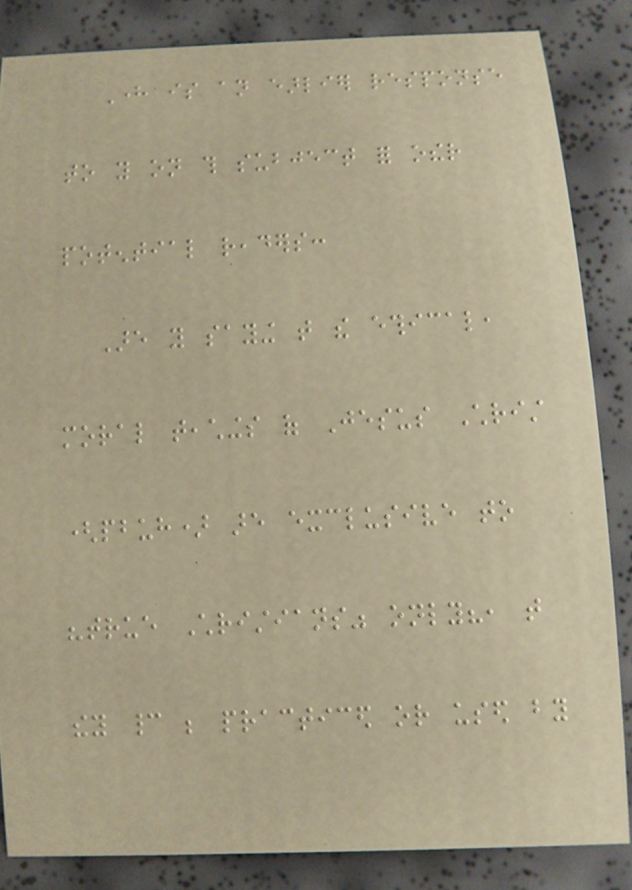Here is an earlier response
to you on this subject for other
potential readers:
Are you saying that the ethical,
moral teachings of Jesus Christ
(pbuh) are exclusive to
"true Christians" only?, that
they cannot be practiced or used by
